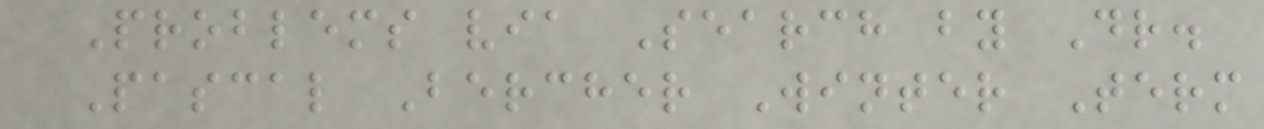Problems via Search by Dr.
Pascal Bercher Winter Term
